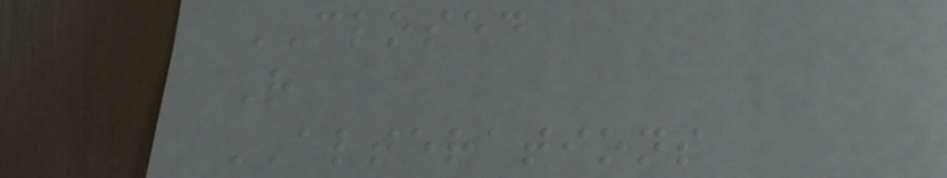CLOSED
R
ALTERATIONS
